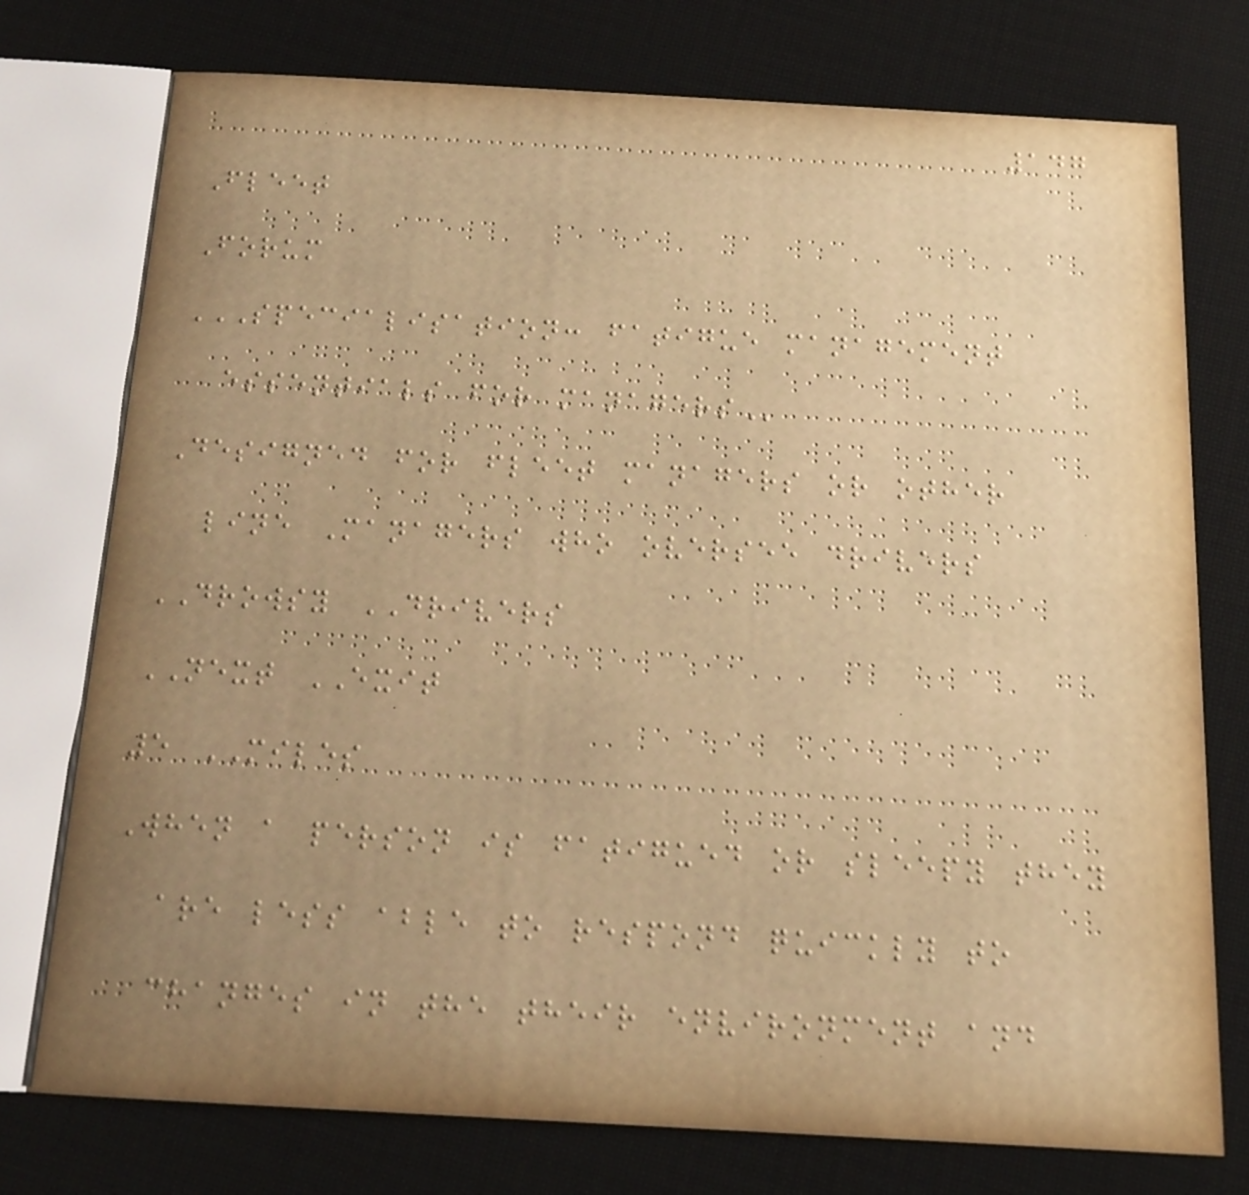147
Fleet
Forum
SPECIALISATION: FATIGUE MANAGEMENT
ESSENTIALS FOR MANAGERS
Designed for fleet managers or other
line Managers who oversee drivers
DROWSY DRIVERS
NEXT EXIT
5 MILES
When a person is fatigued or sleepy they
are less able to respond quickly to
changes in the their environment and
